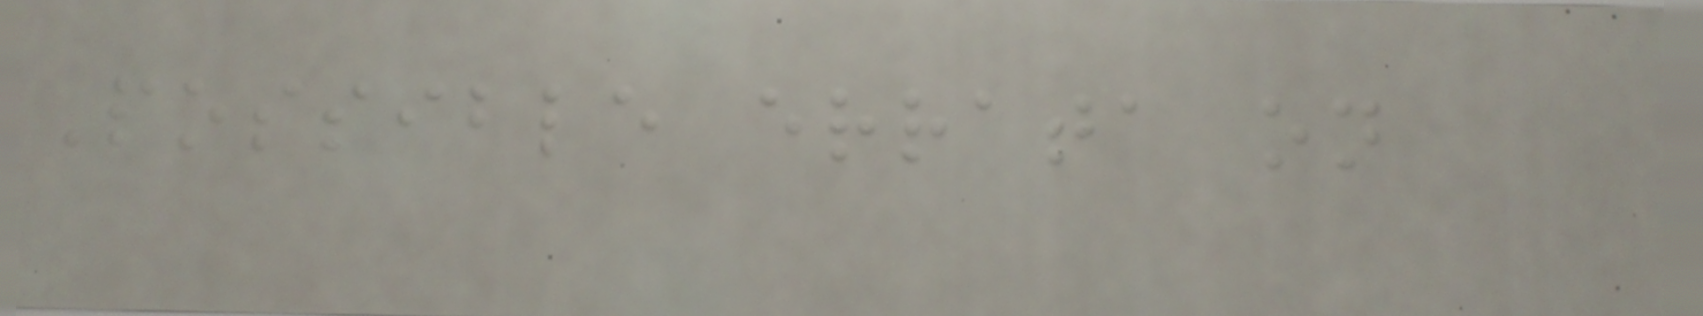Possible errata on
